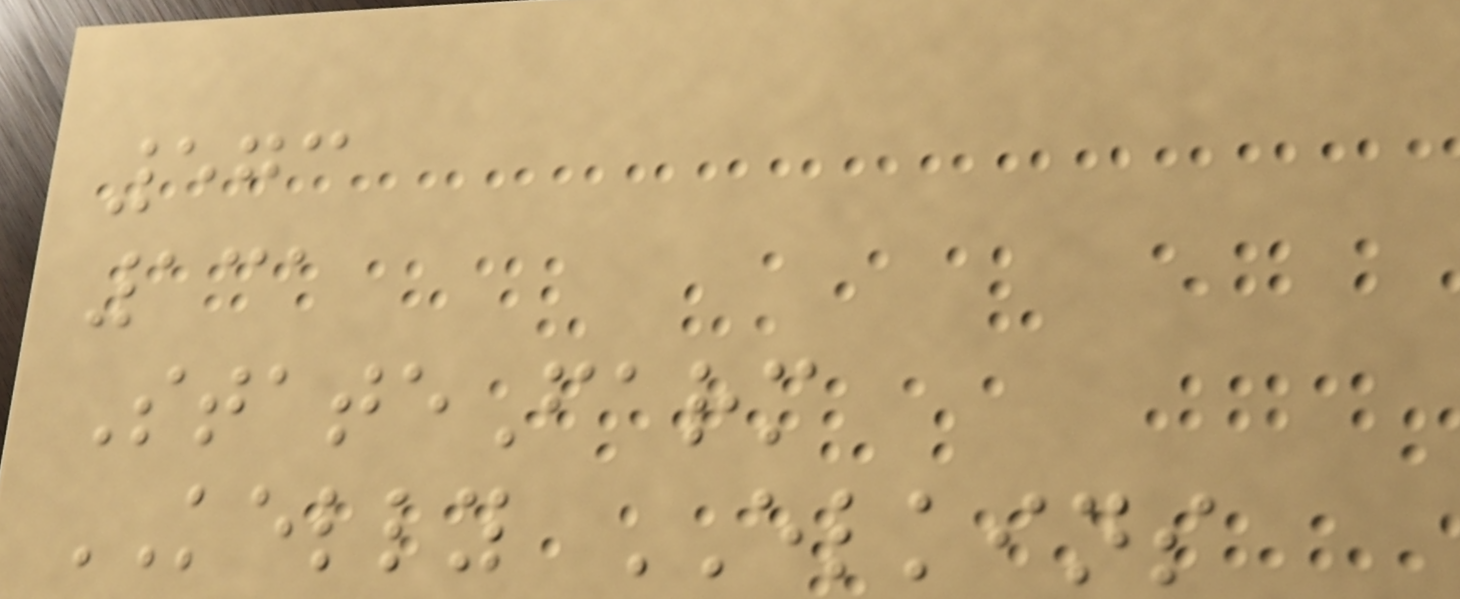573
131
StateFarm
KELLY ELKINS
